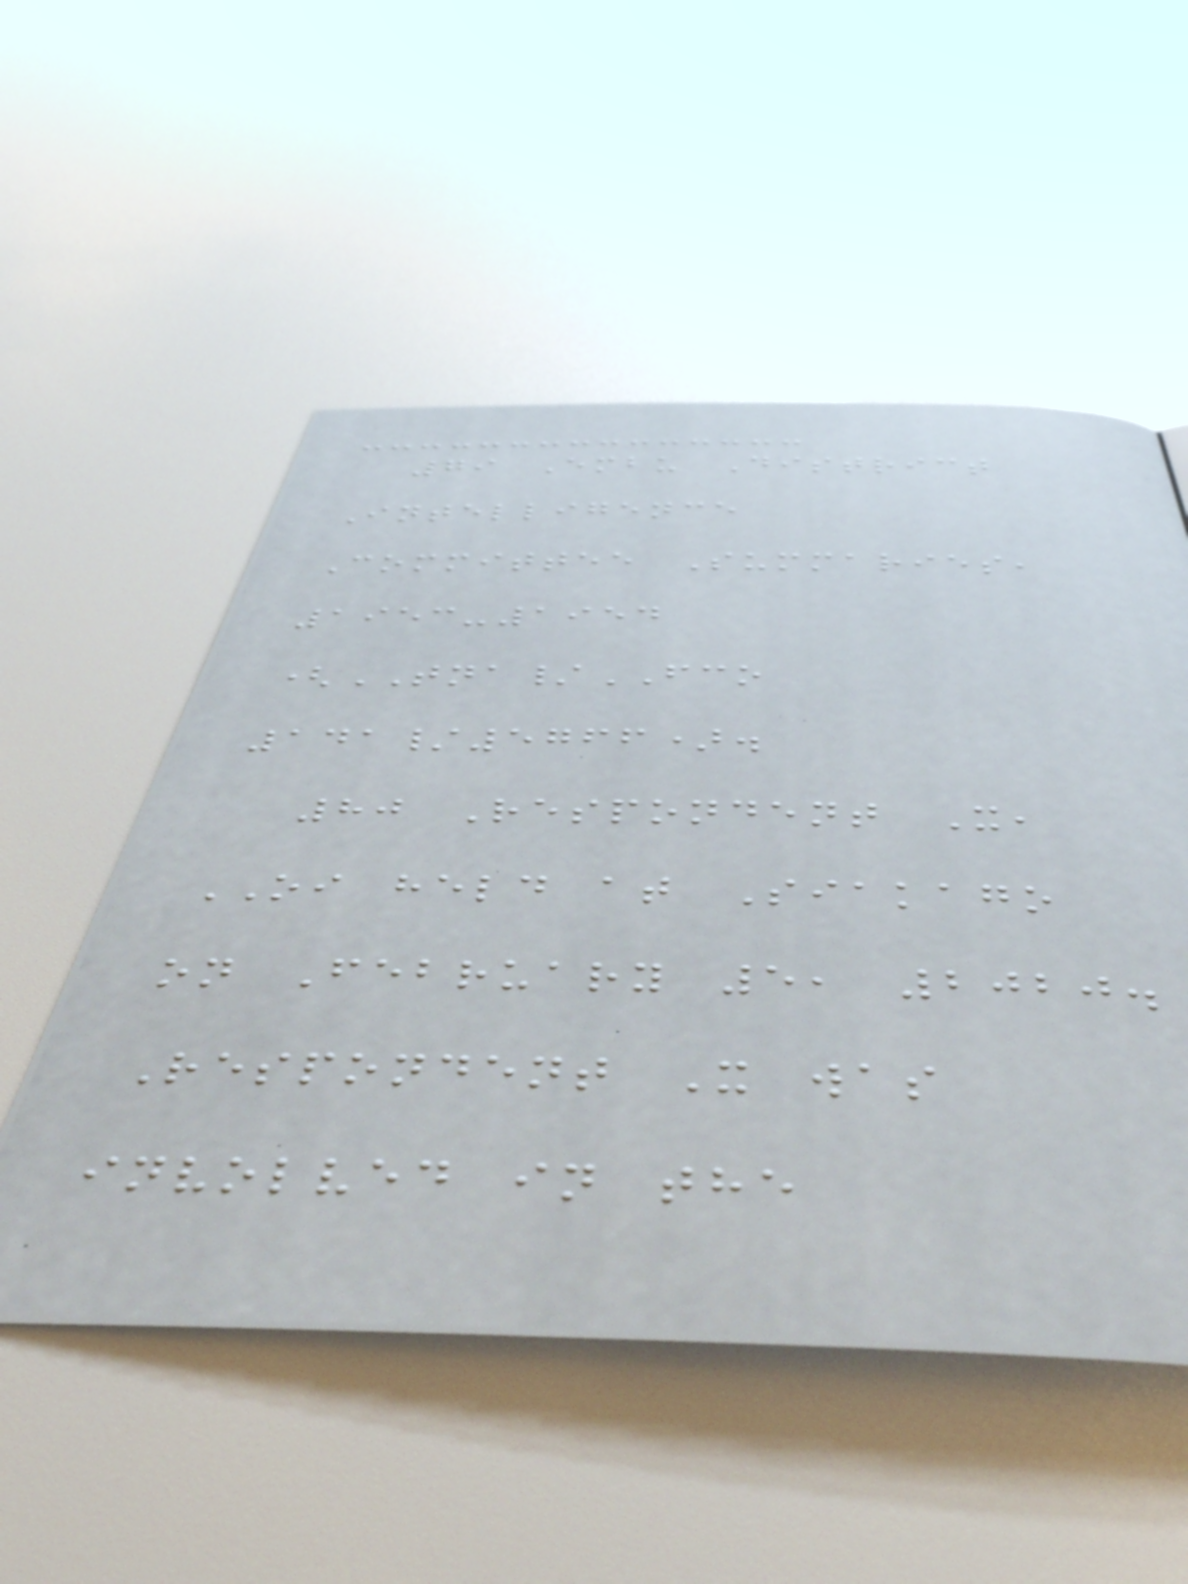79 Embu District
Intelligence
Committee Summaries,
1953-1954
(TNA/FCO
141/5766).
80 Respondent X,
OI held at Siakago
on February 5, 2020.
Respondent X was
involved in the
